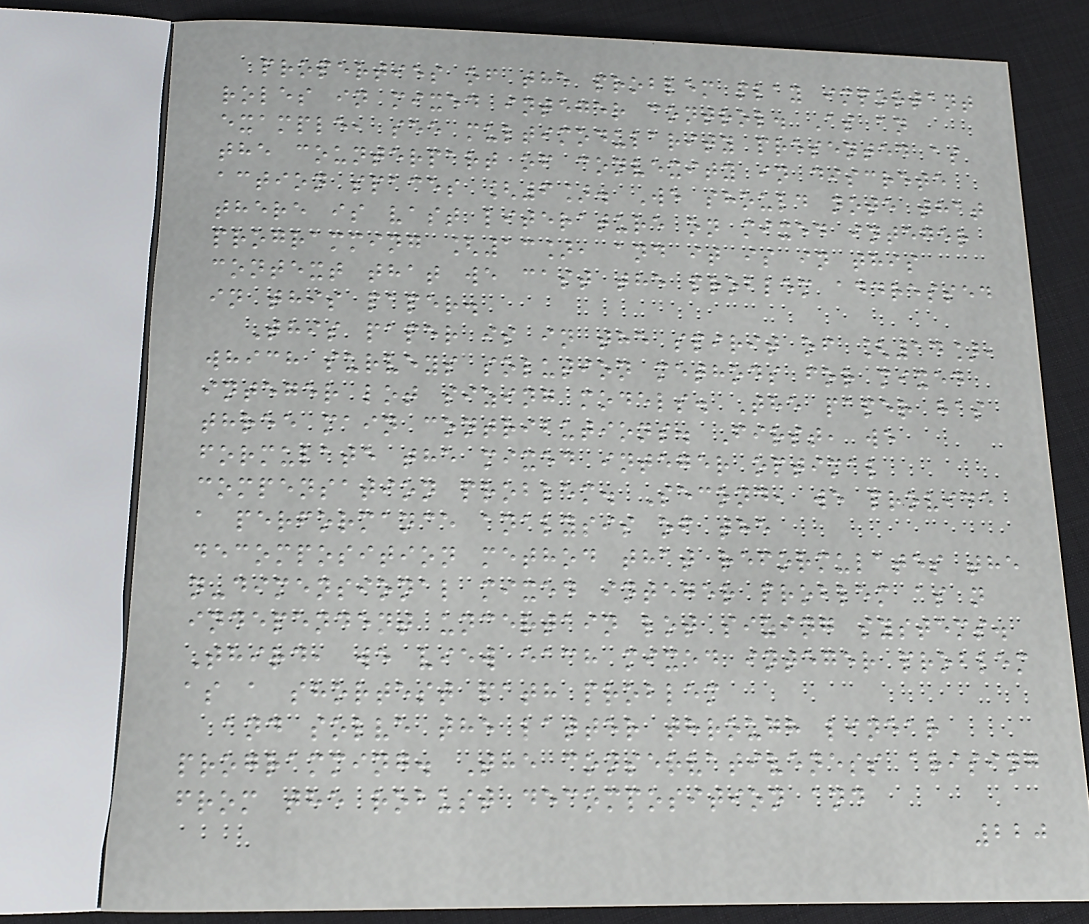properties of the problem play important
roles in mixed integer control. As an
example, see multimodularity presented as
the counterpart of convexity in discrete
action spaces [6]. We should note that
there is vast literature on mixed integer
programming [13], and it is in this
context that we cast the problem addressed
in this paper.
This paper is in the spirit of [14],
which surveys solution methods for mixed
integer lot sizing models. The paper has
three main contributions. First, we
formulate the mixed integer optimal
compensation problem. Second, we provide
a performance analysis of the
decomposition method that reformulates the
n-dimensional mixed integer problem as n
independent uncertain lot sizing systems.
Third, we view each mixed integer problem
as a shortest path problem
and solve the latter through linear
programming. The conservativeness arising
from the robust decomposition and
220
